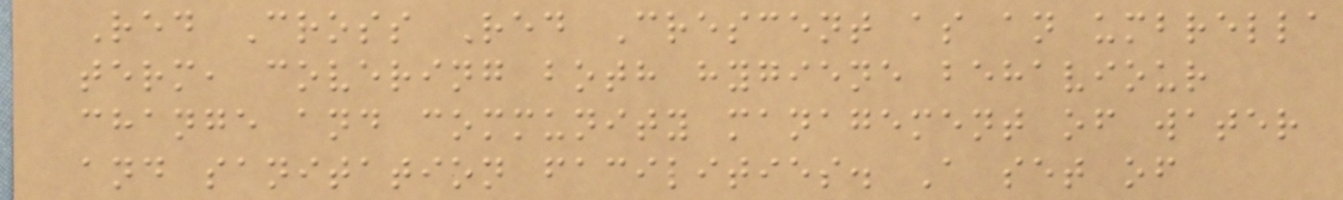Red Cross Red Crescent as an umbrella
term, covering both hygiene behaviour
change and community management of water
and sanitation facilities. A set of
